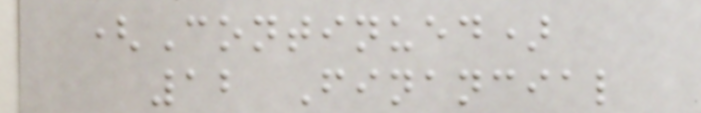(Continued)
12 Financial
